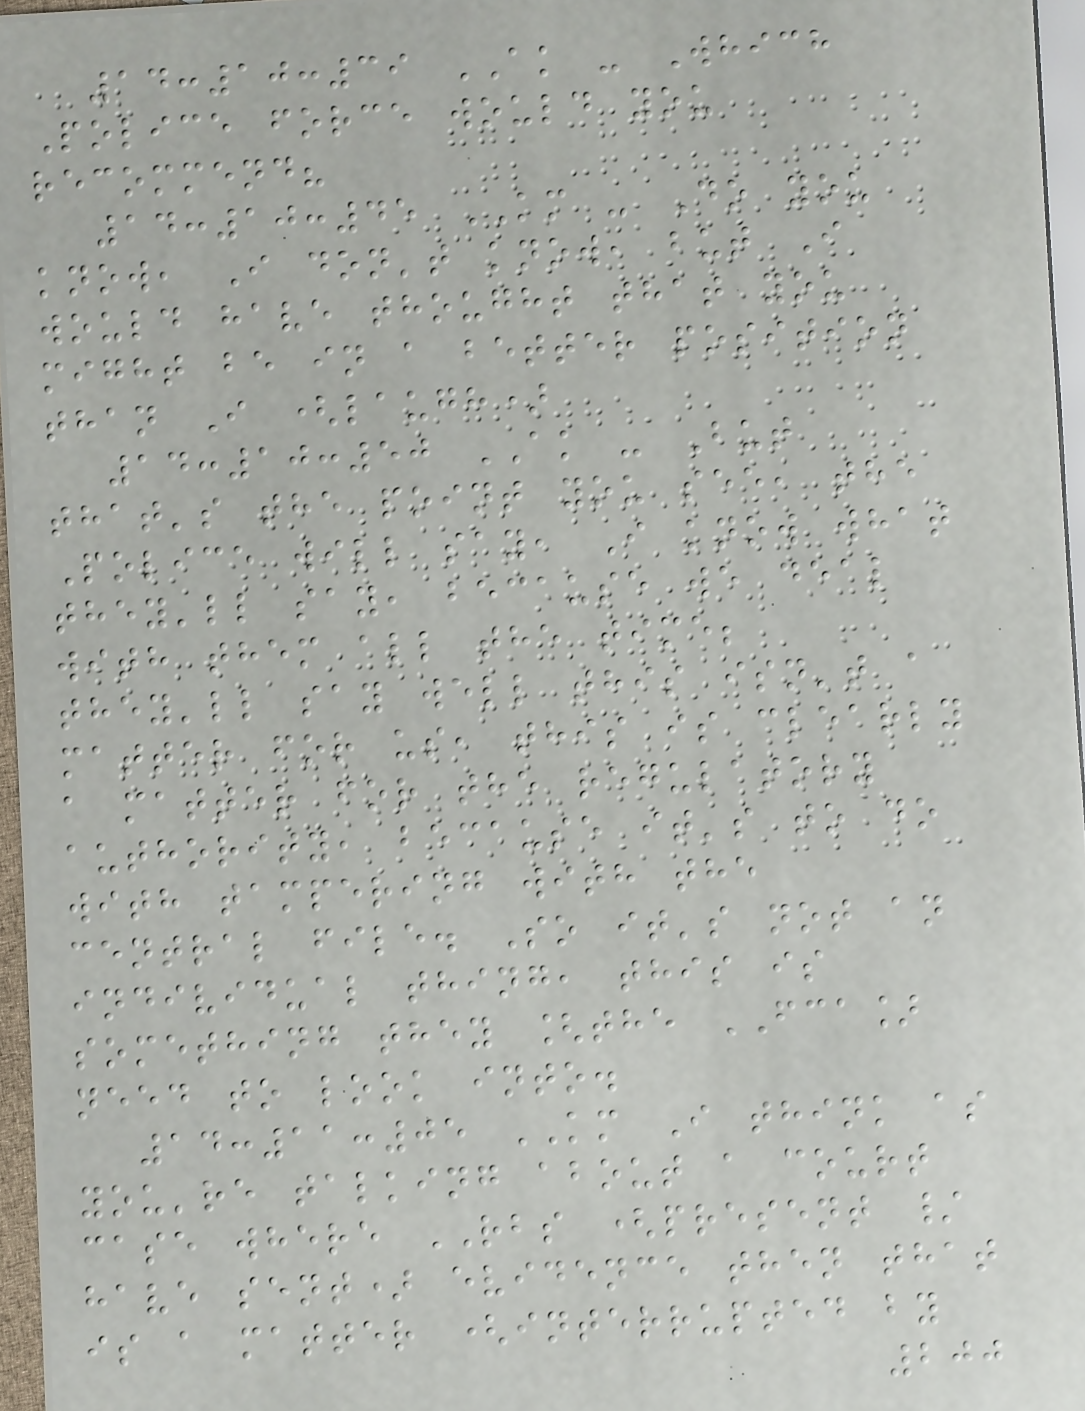14:10:39 AK - Which
Police force would you
recommend?
14:10:45 KM - Do you
know, I don't know, but I
would have thought that you
might be in a better position
than I (laugh)
14:10:50 AK - But
that's the point you see, the
Police will say, I know what
they'll say, because we deal
with them all the time;
they'll say well this isn't a
matter for us, this is clearly
a matter for the regulatory
authority, because it's to do
with tampering with the
central file. So it's not an
individual thing, this is
something they [the FCA]
need to look into.
14:11:05 KM I think as
you're talking about a court
case where RBS (present /
have sent) evidence then that
is a matter (interrupted by
200
